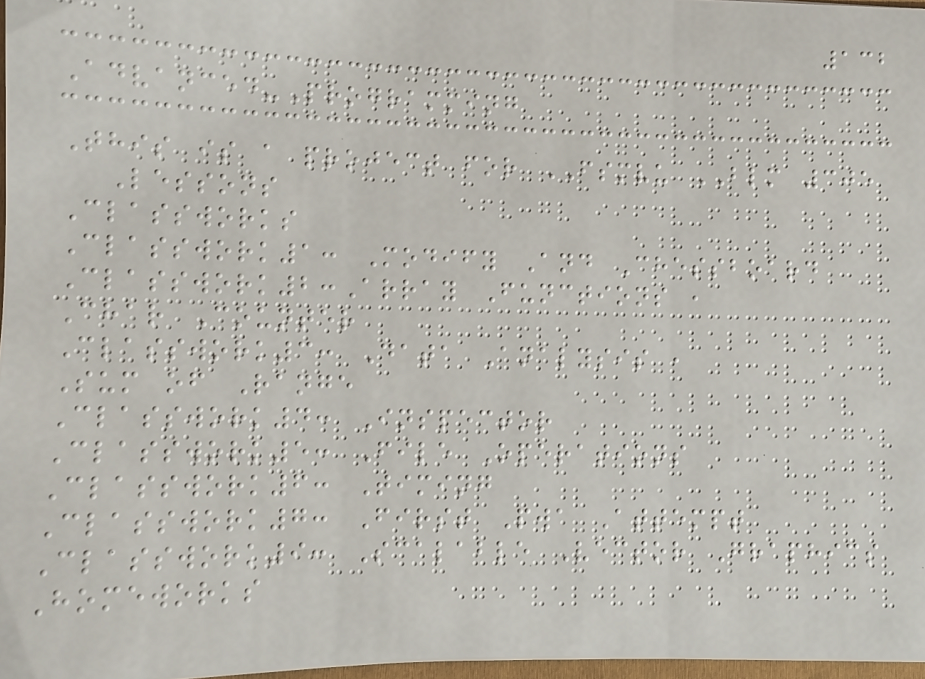132
Advanced-Programming
This is a project for FSMVU BLM 305
Lessons
Classworks
Classwork1: Modify And Chessboard
Classwork2:Array Functions ,
Char Counter
Classwork3: Data Analysis ,
Sum of Range
Classwork4: Inspector
Classwork5: File Operations
Classwork6: Timing
Classwork7: First Pwa Attempt
Classwork9: Scalable Vector Graphics
Homeworks
